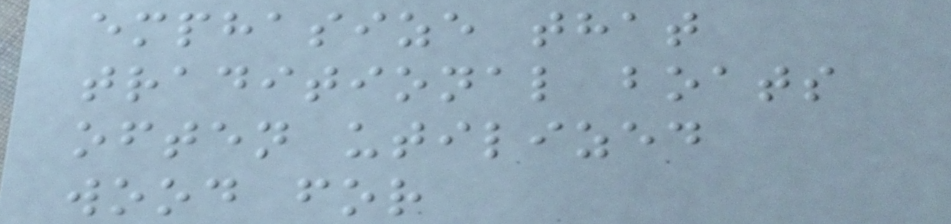emphasize that
traditional boats
often utilized
wood for
